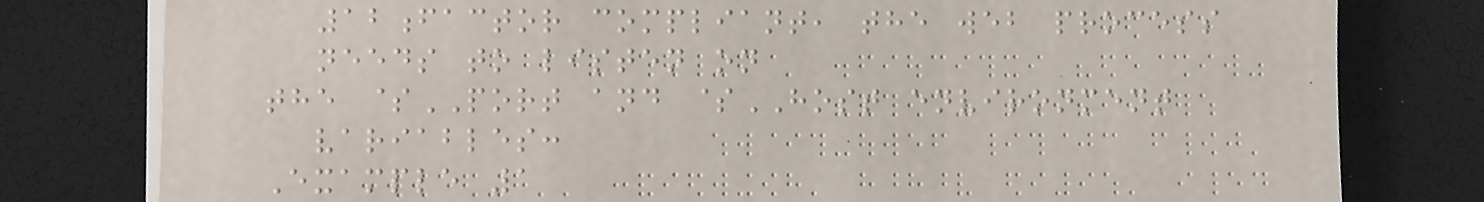12factor compliant, the web process
needs to listen on
the $PORT and $HOST environment
variables:
Example 1
